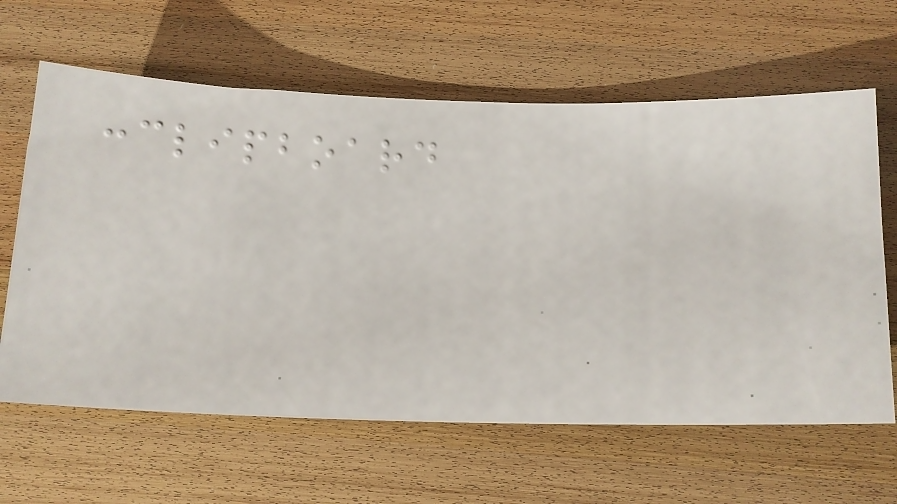:clipboard
